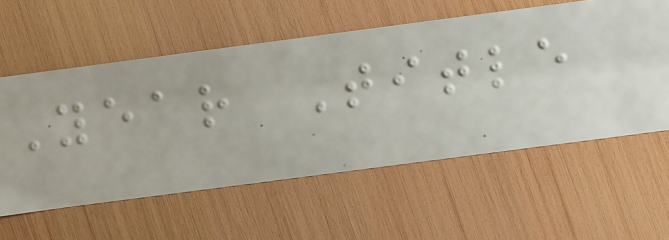Year Title
